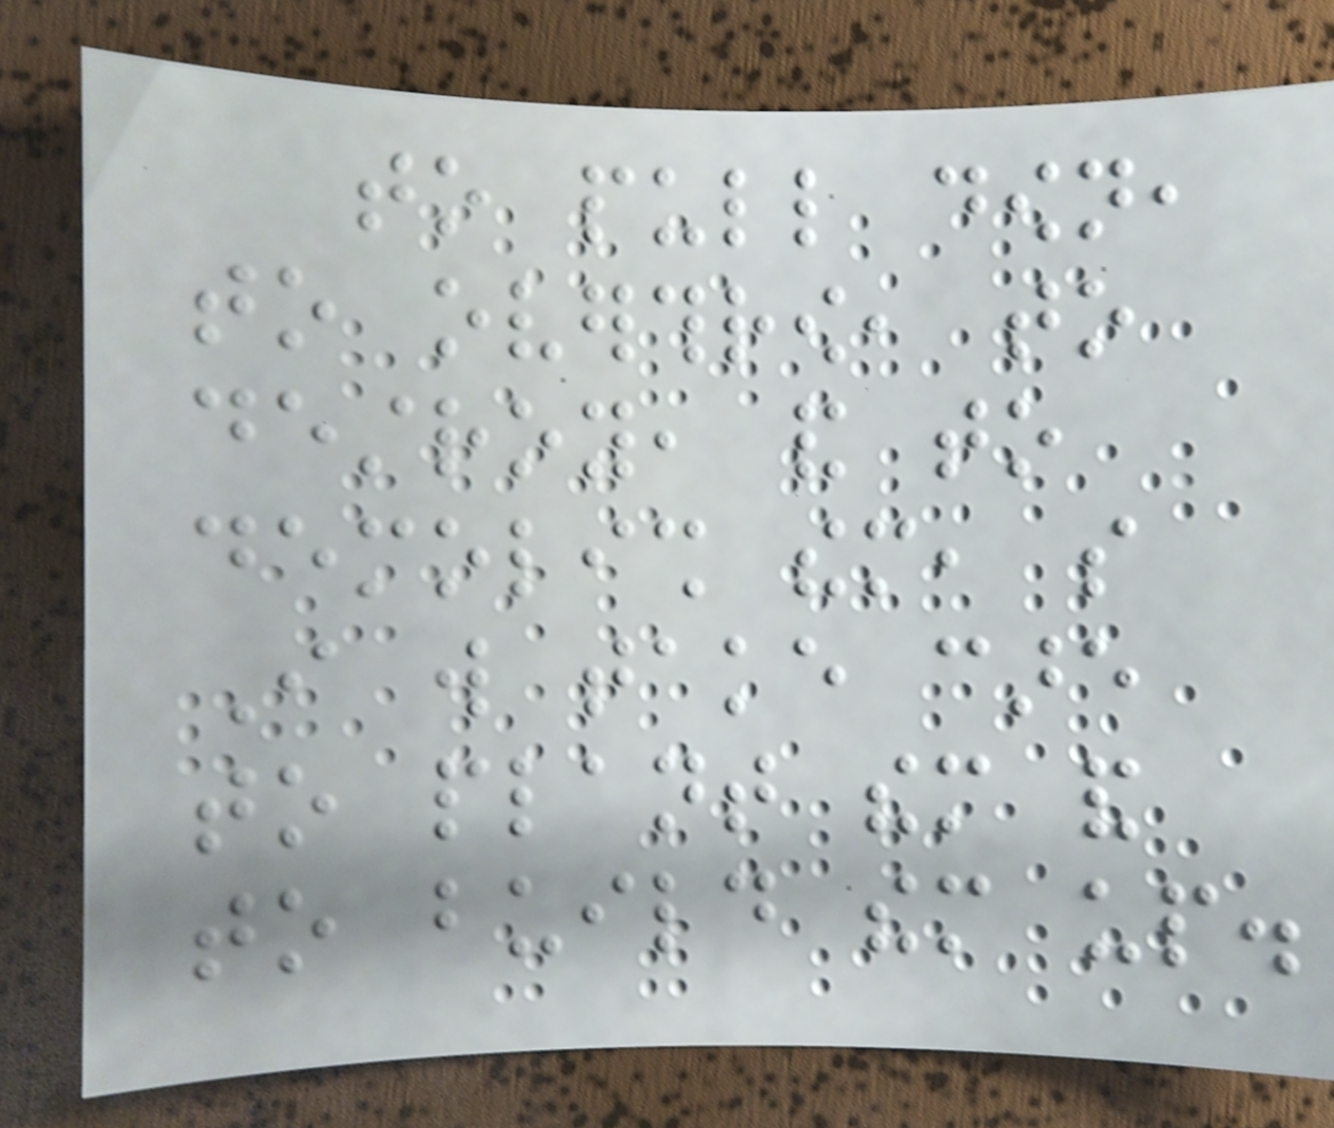to pull down,
to overthrow, to
destroy, and to
demolish them, so
I will take care
to plant them and
to build them up.
